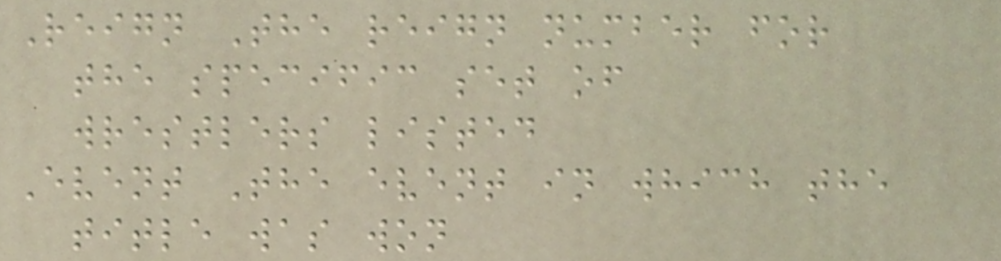Reign The reign number for
the specific set of
wrestlers listed
Event The event in which the
title was won
